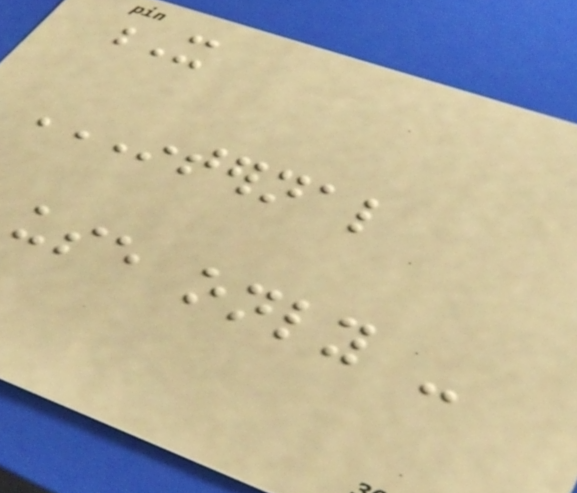X
INTERNAL
USE ONLY -
